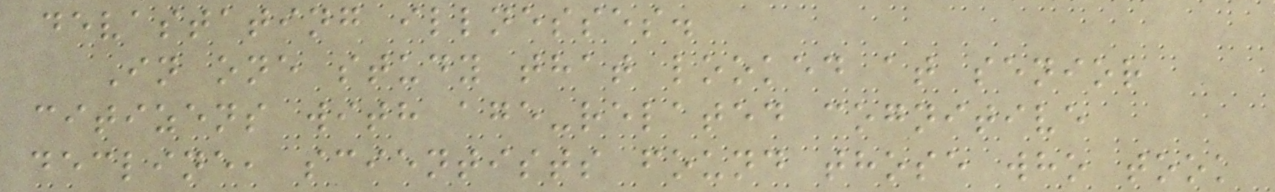devastating illnesses.
In one study that looked at senior
citizens with age-related cognitive
decline, scientists found those who took
